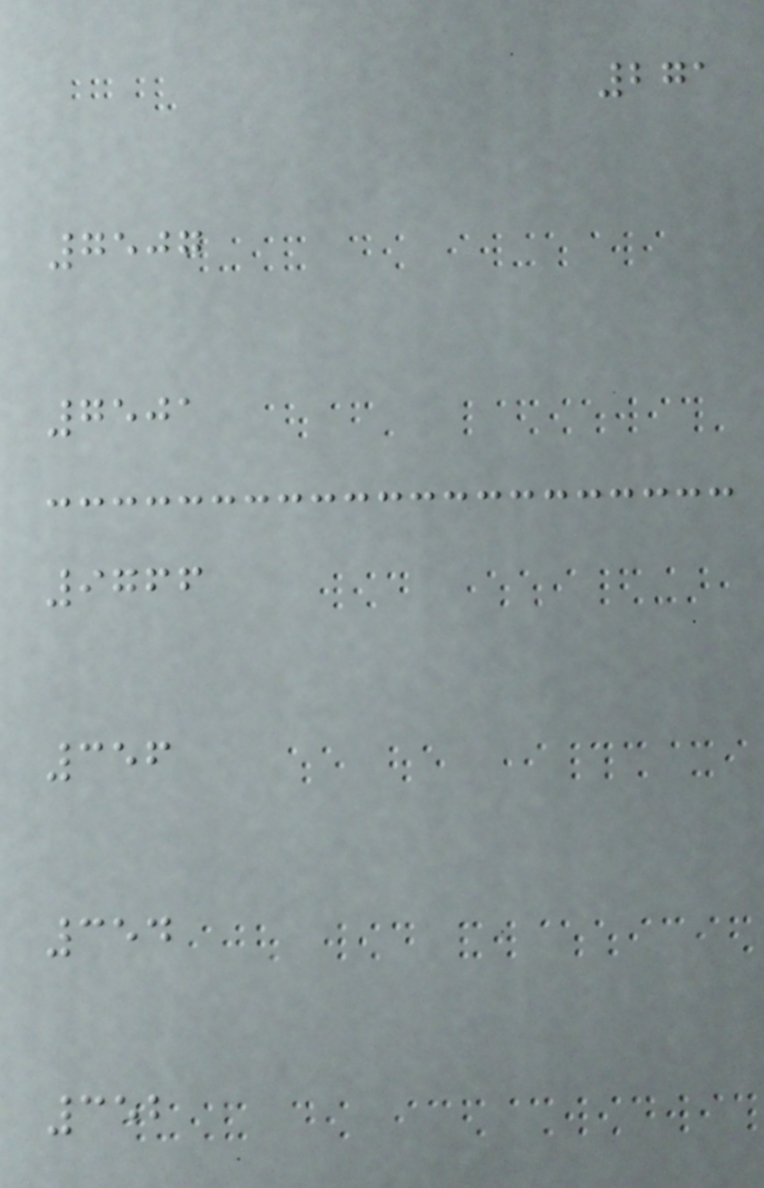271
7507
7501
9766
356
354
352
